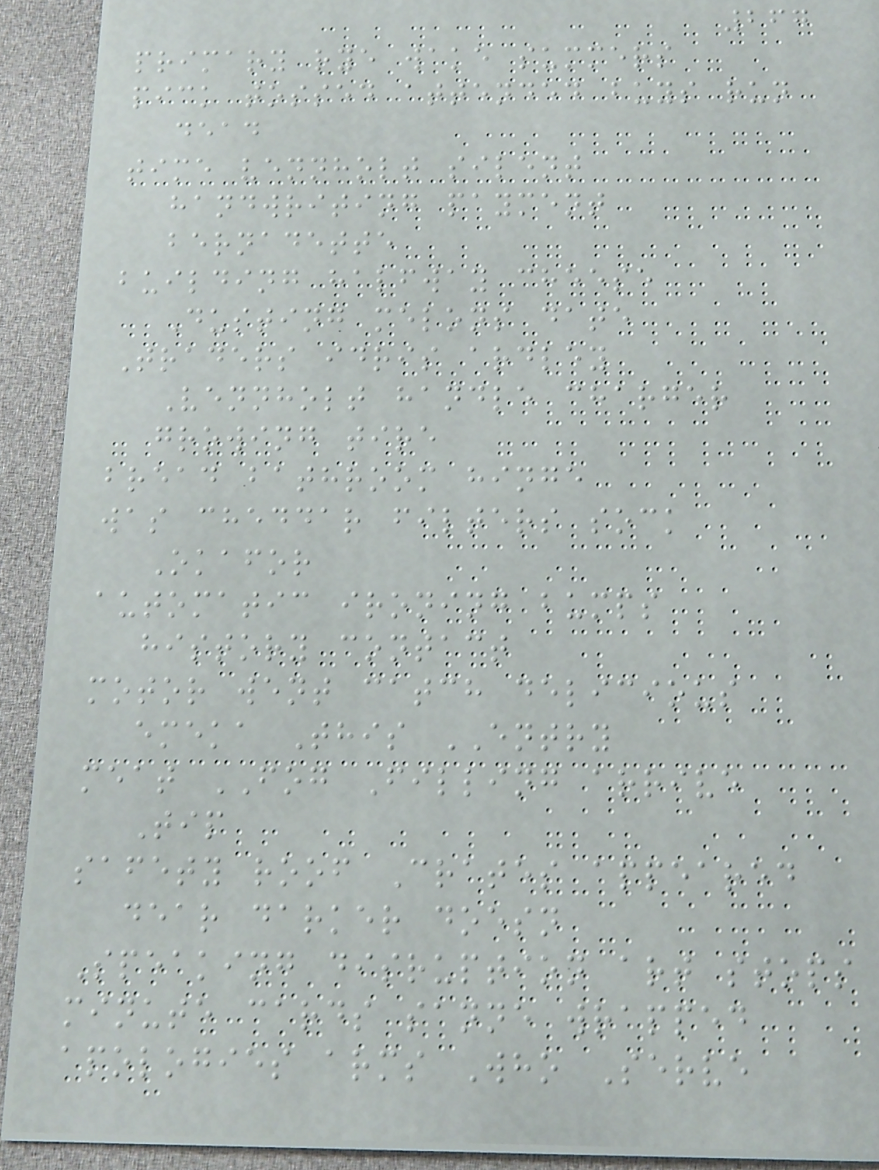267
primary rye wake summers
pick tossed attended buys run
dead
time vennholt silent
handwriting payment
bernadette
building halfway cheese
Dusting melons date
Traders idris ardley
Vennholt handle charger
growing tire
bread bathroom hinge
was cheddar filters sock
Okafor
automatic ironing bumps
history contact
motor went catch delicious
emeka This ENTRY
meat FOG Filling arrive
Tip
safety roof Crates appeared
dear darker doesn
Speaking disruption art stops
minute cards sanne wrapped
apologies arms Who Serve
